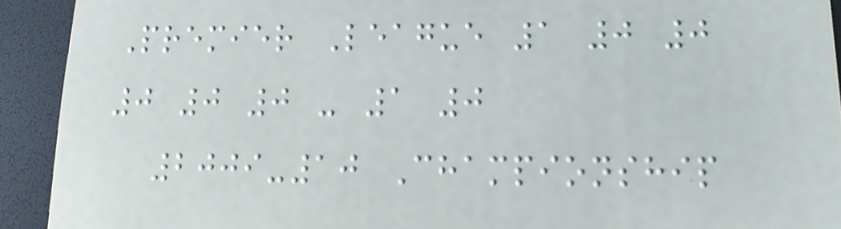Premier League 1 0 0
0 0 0 - 1 0
2009-10 Championship
